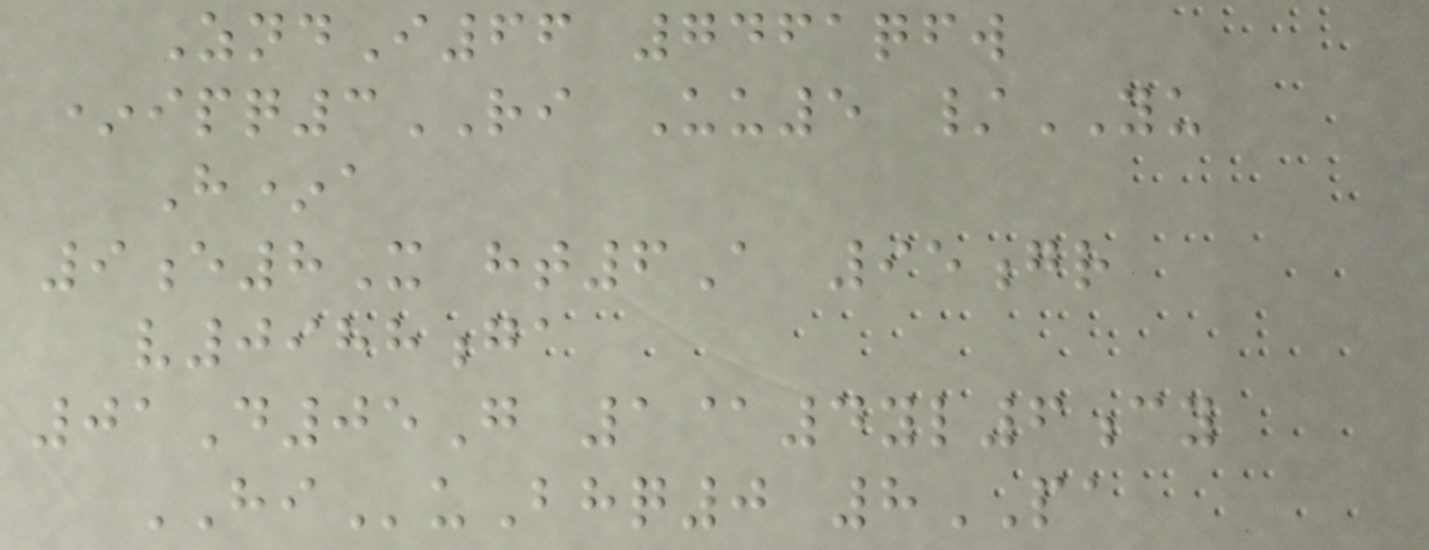ZndI66 7461qfw
*ipq3RI Uu5 /YU
H*a
9e8X ht6A 95gr
v0988ga
01D05G 1@4yl6cy
HIuBhq0 8PA
